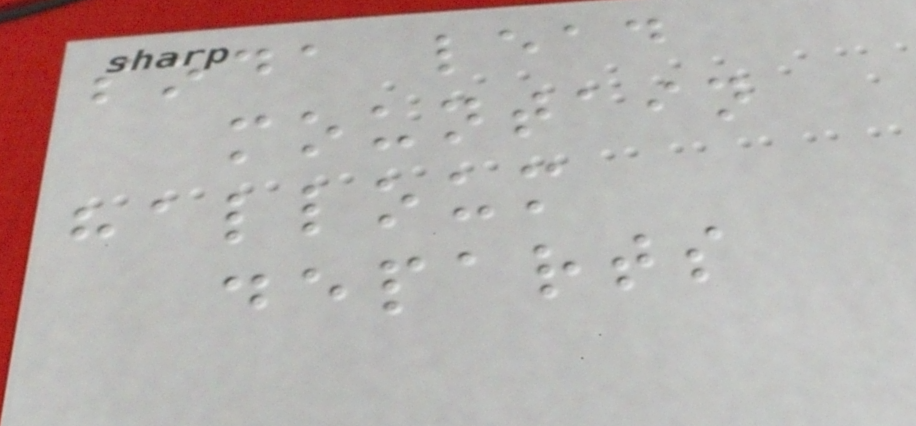soda lead
mountain
halloum
departs
